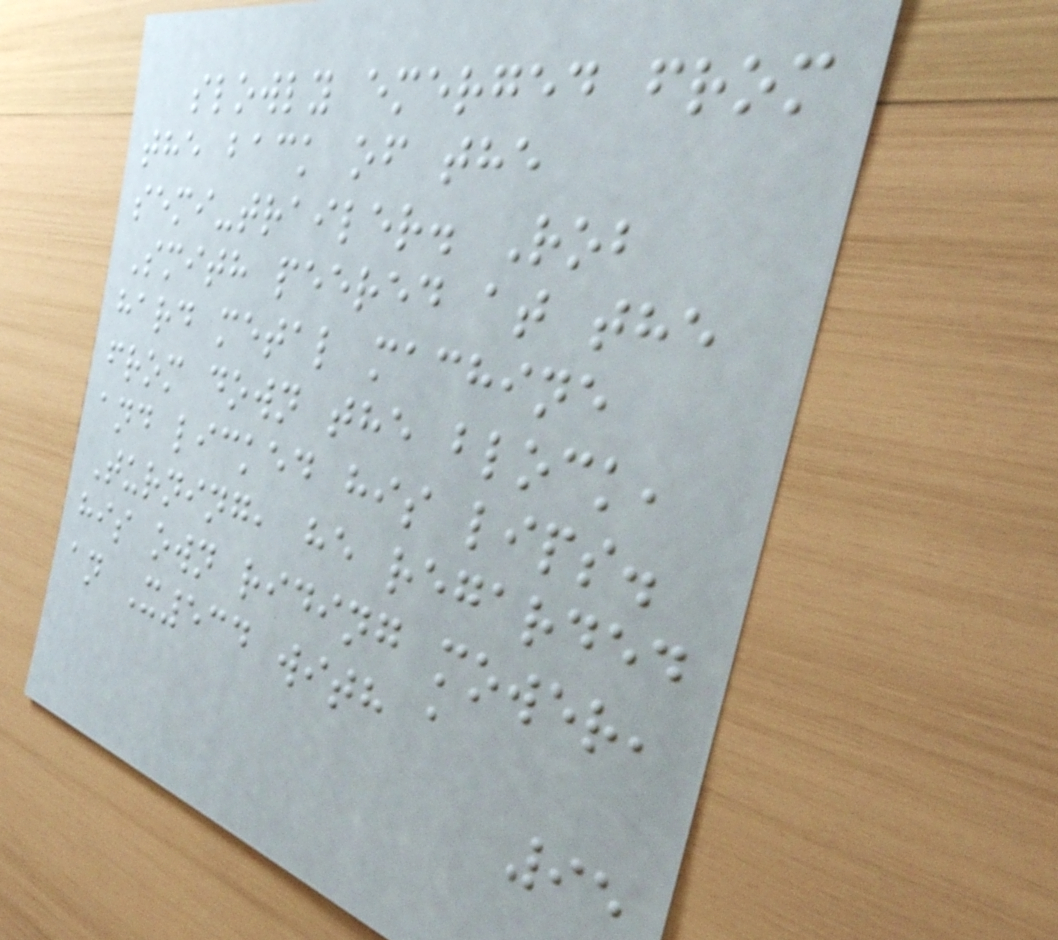slowly emerged from
the back of the
semi-trailer. Rob
Smith peered at the
hard metal machine
from down the block,
and licked his lips.
Turning, he regarded
his own riding mower,
an X534 with a
95
